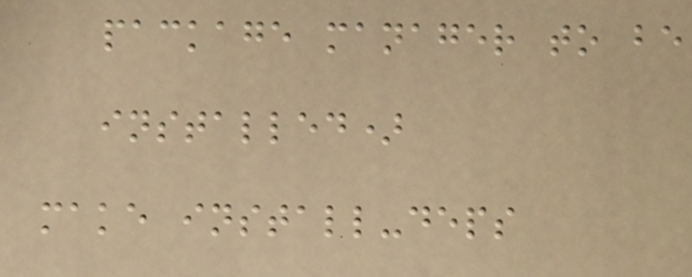package manager to be
installed)
make install-deps
